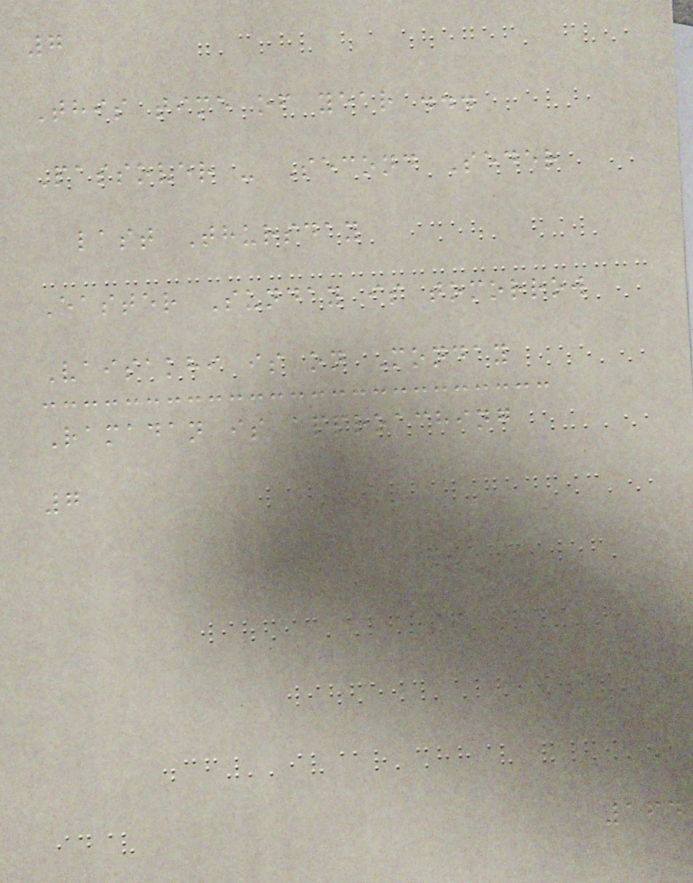7
This time of year ...
Passover - Second Seder
last Thursday
Easter Sunday is tomorrow
Vaisakhi is on Monday
Ramadan is approaching
7
164
